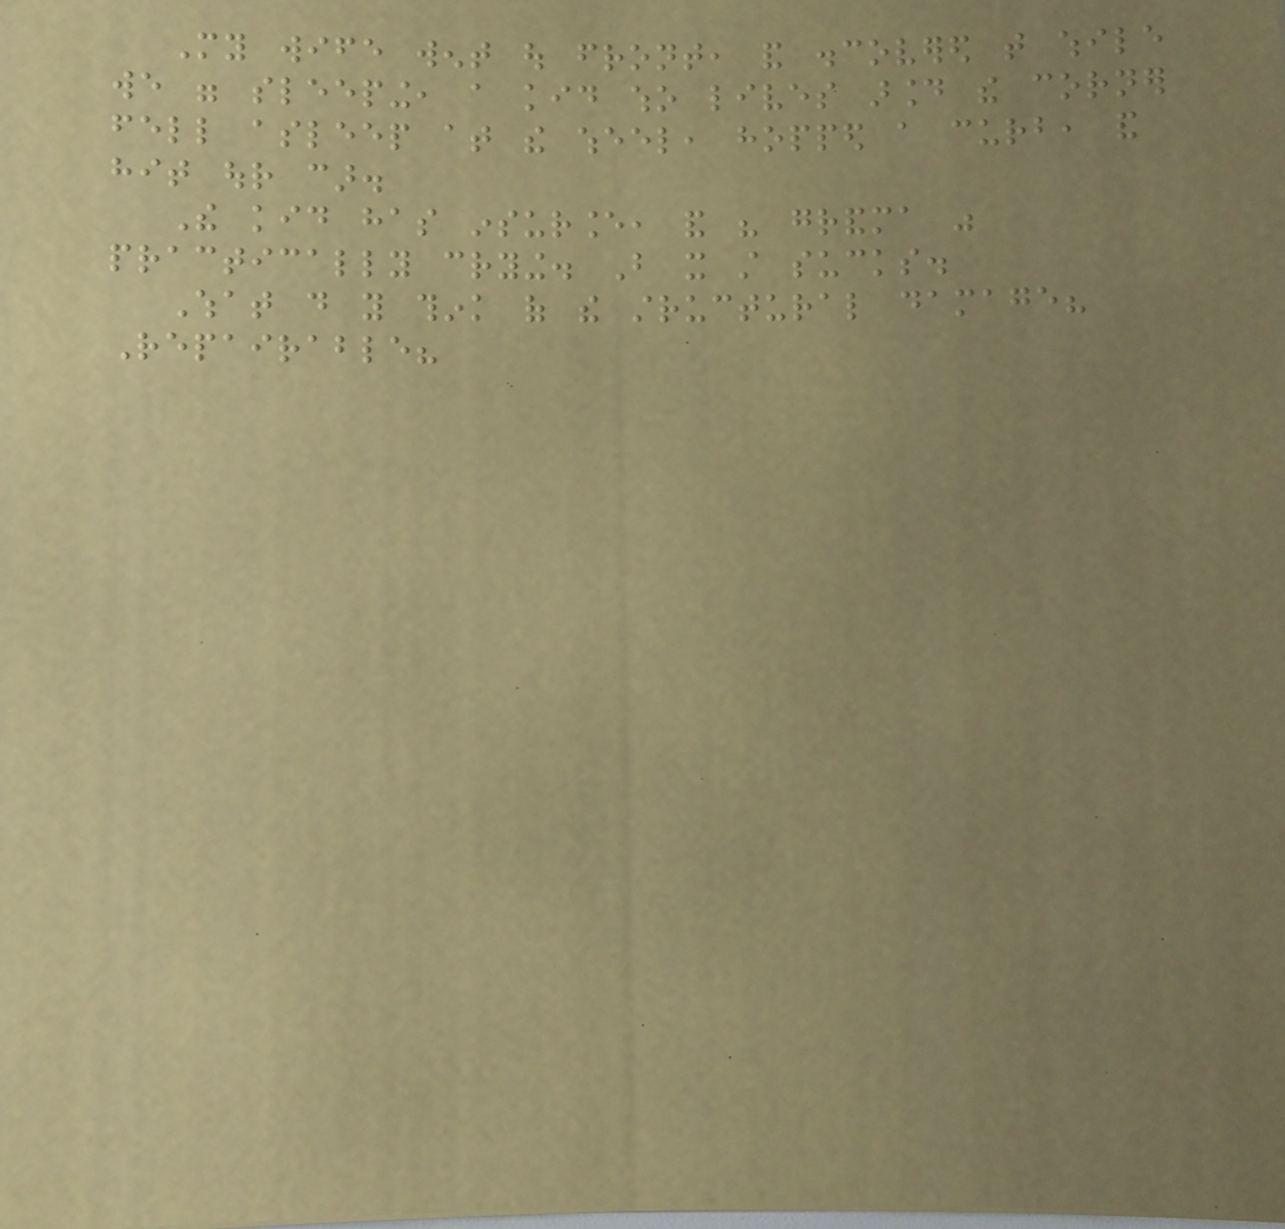My wife went out front, and discovered that while
we were sleeping, a kid who lives around the corner
fell asleep at the wheel, hopped a curb, and
hit our car.
The kid has insurance, and his grandma was
practically crying. But it still sucks.
What do you think of the structural damage?
Repairable?
